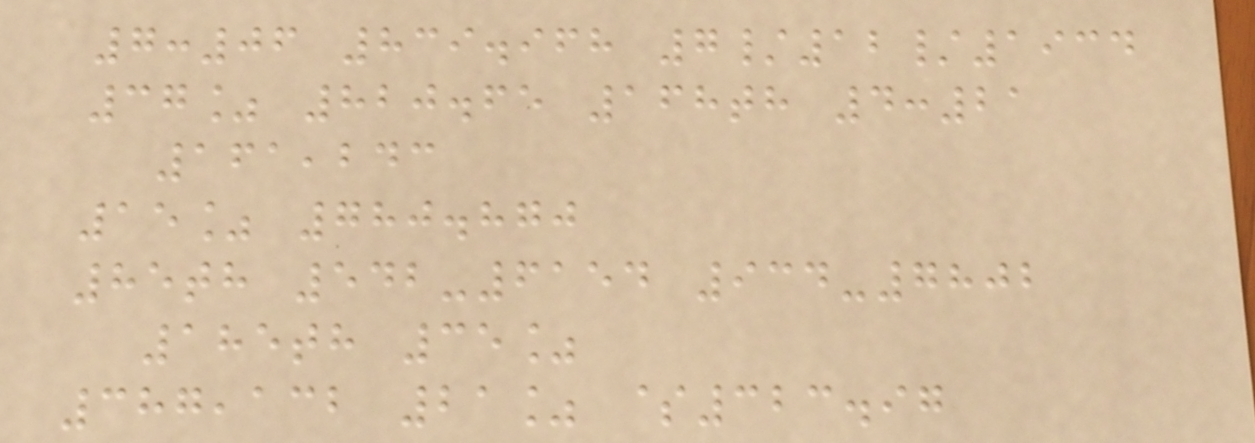7:06 839.968 7/12/1934
37% 820.65 168th 4:21
161,243
15% 780.870
85th 542-6154 934-7802
185th 35%
387,132 21% $323.97
